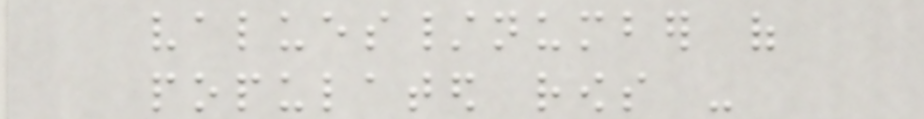values/number of
populated rows -
